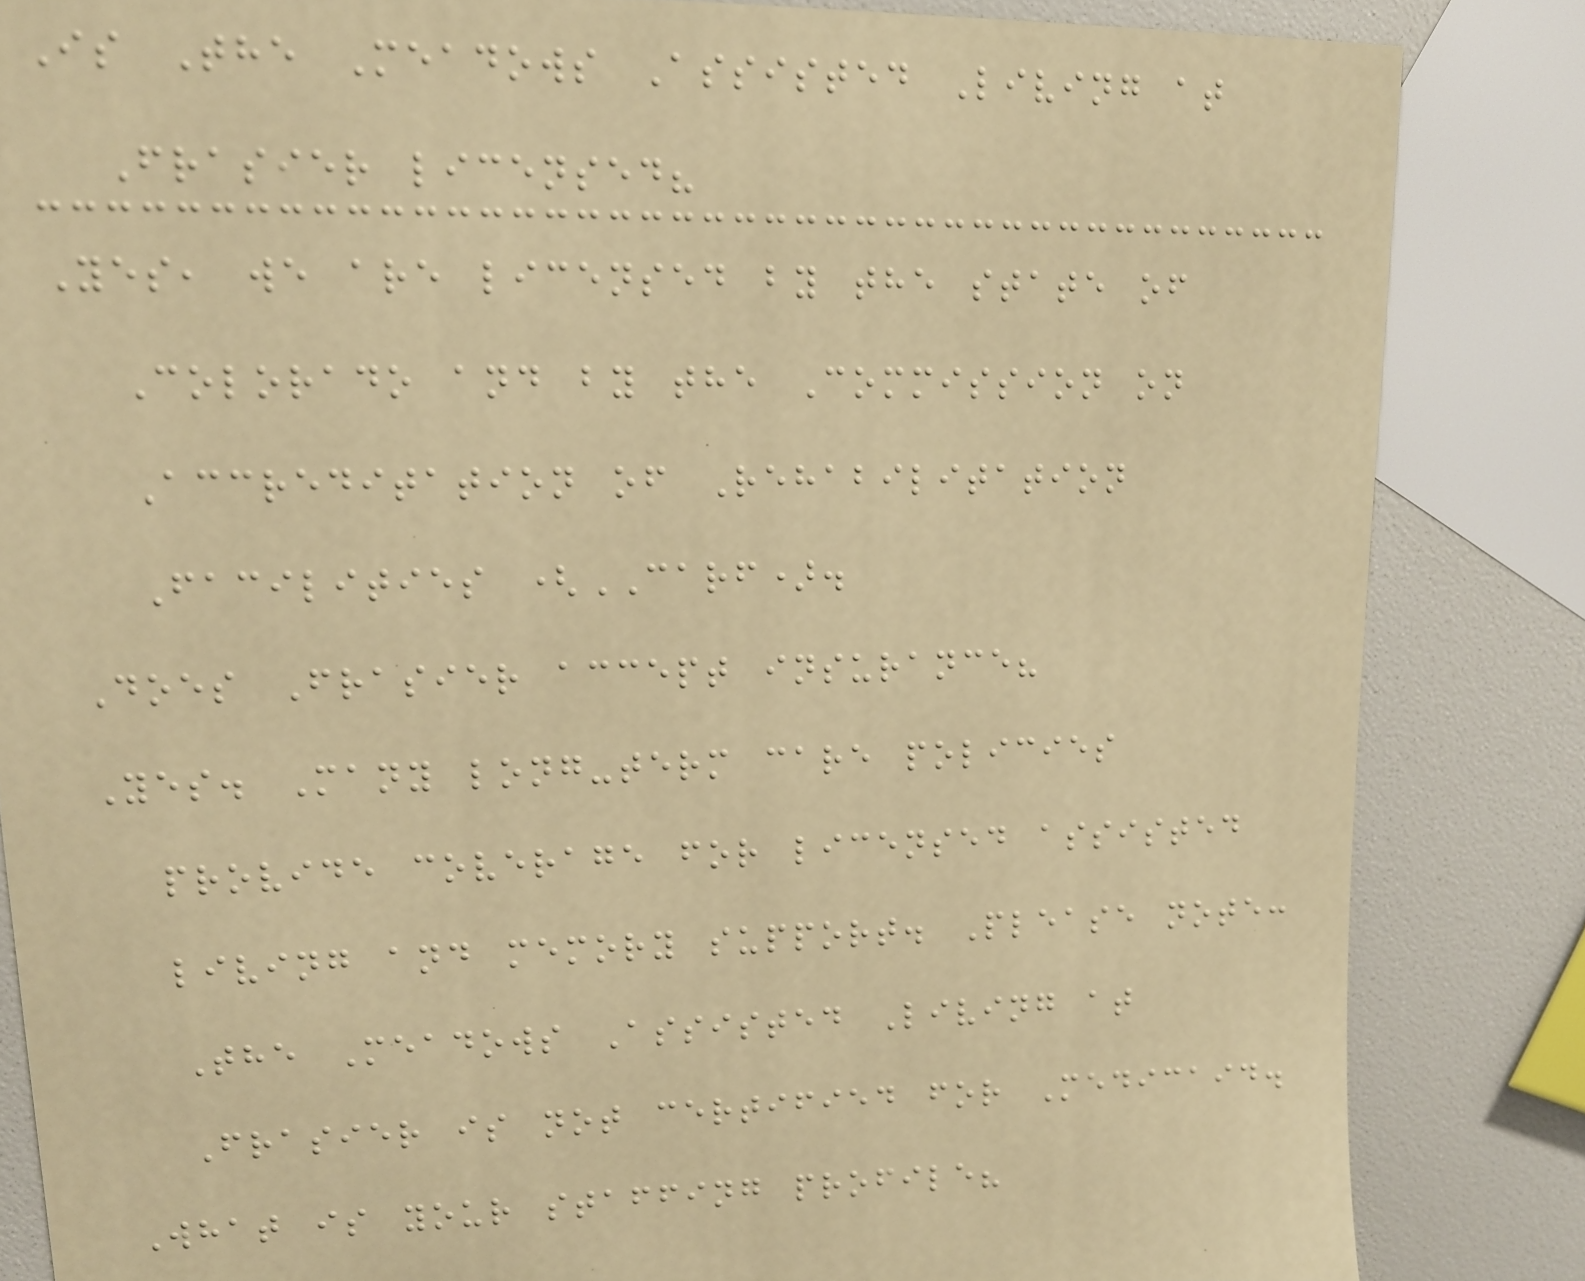Is The Meadows Assisted Living at
Frasier licensed?
Yes, we are licensed by the state of
Colorado and by the Commission on
Accreditation of Rehabilitation
Facilities (CARF).
Does Frasier accept insurance?
Yes. Many long-term care policies
provide coverage for licensed assisted
living and memory support. Please note:
The Meadows Assisted Living at
Frasier is not certified for Medicaid.
What is your staffing profile?
